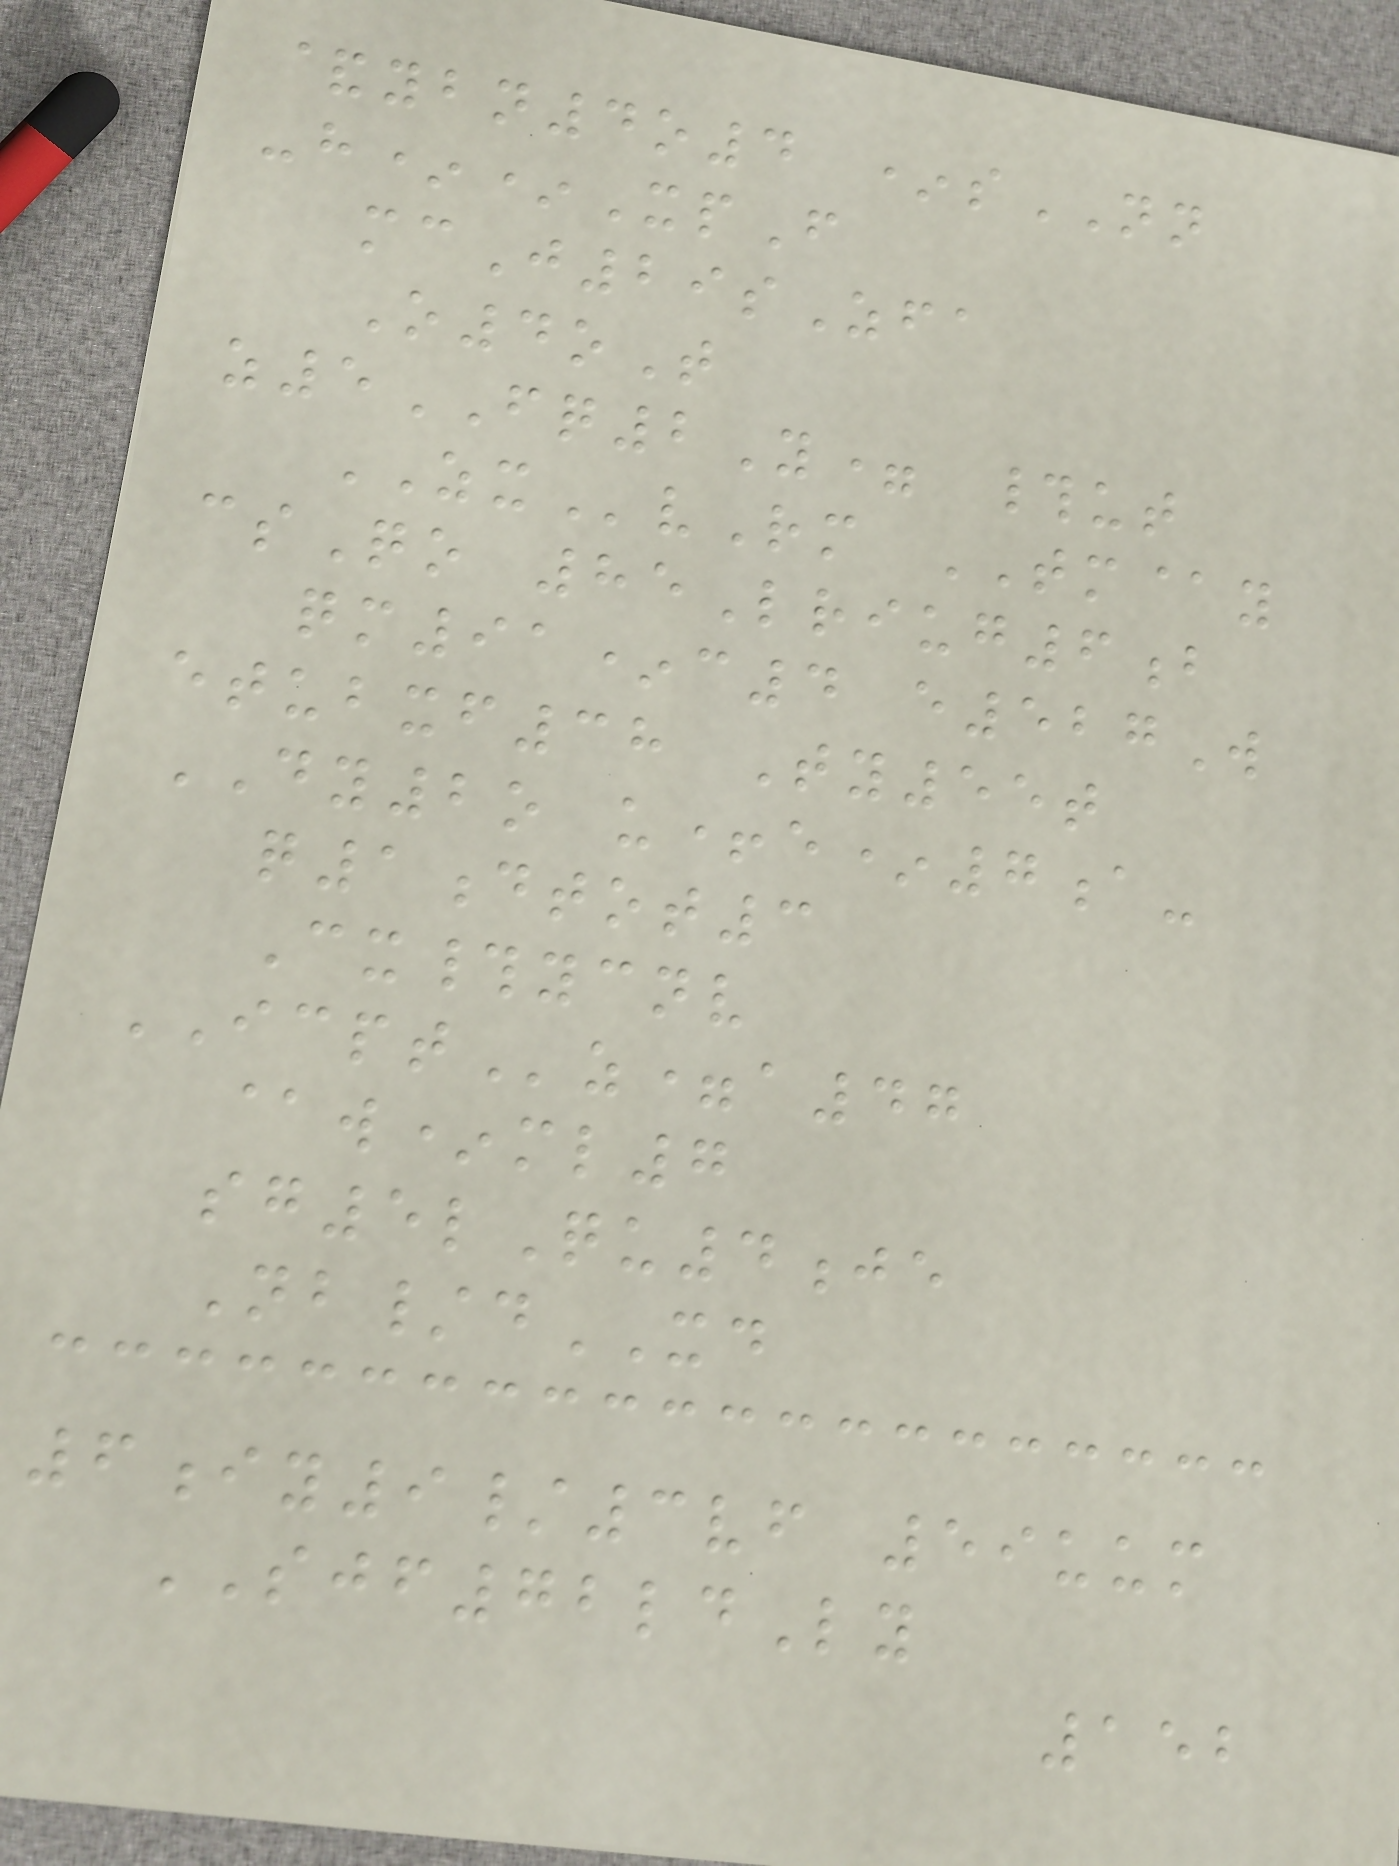&ybn4o4 *sNN
-h**XpF
mcJ29sZfa
O4oT
z5FQ2Y= #ut
ZXvRm TM@y
csQo 85Lriug6b
qm91*c4 e527W
etubxf38 Ty55t
DY2o u+e*7a-
q1dtot3
Cx#ycnv
ICPTz=a47
@w*ml7
sg5lQu4je
Nb/dXD
6iy9/3vf 59uum
SJF72ldLy
152
